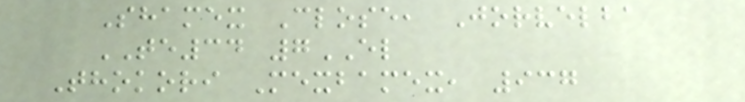Shamex Close, Jorvelba
TE34 7EL
Thokori Mexbamex, 937
